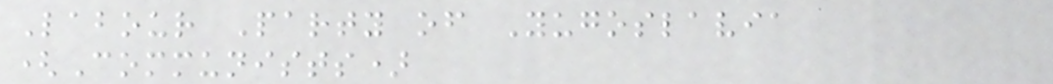Labour Party of Yugoslavia
(Communists)
